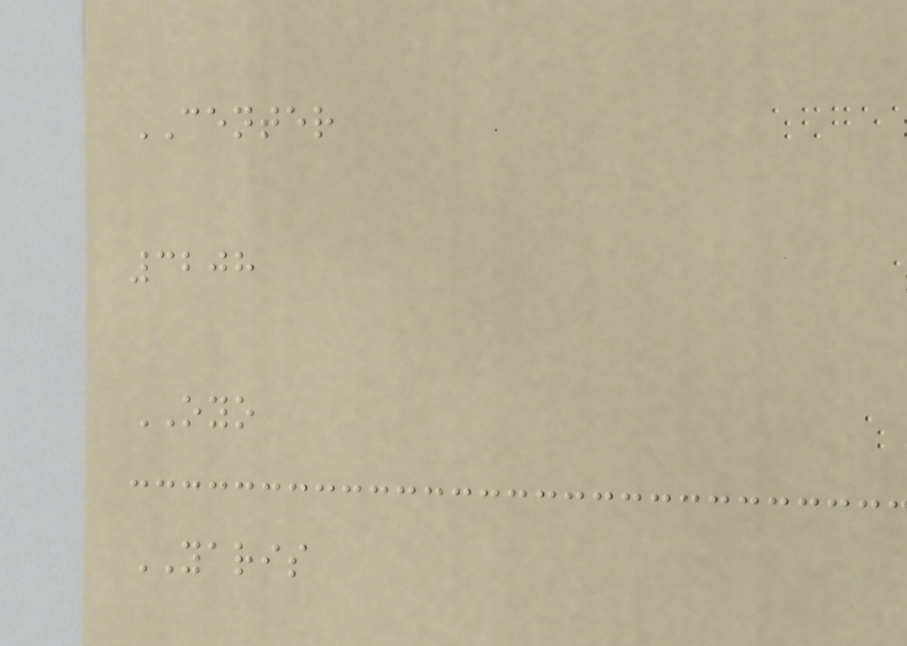CENTER
3208
OYO
YARIS
